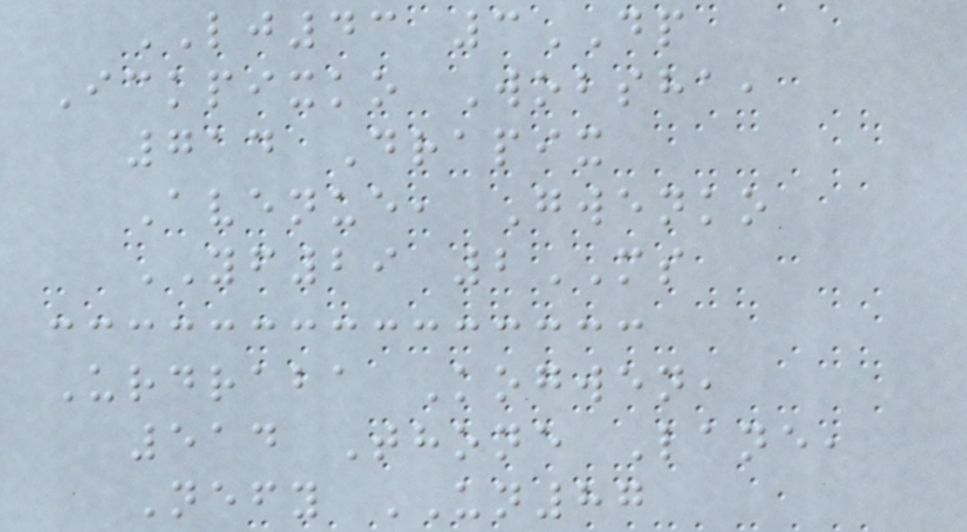LJ43 3DP
Ickpixko Wobsha,
714 Drapix
Avenue, Gwenko
YF29 2MS
Urdraba Kogwen,
514 Thone Lane,
Nefy UN87
